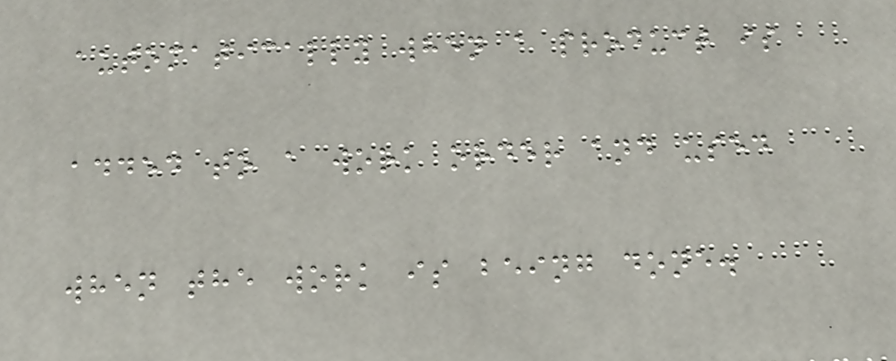automatically when a product is
added to a work order and used
when the work is being done.
